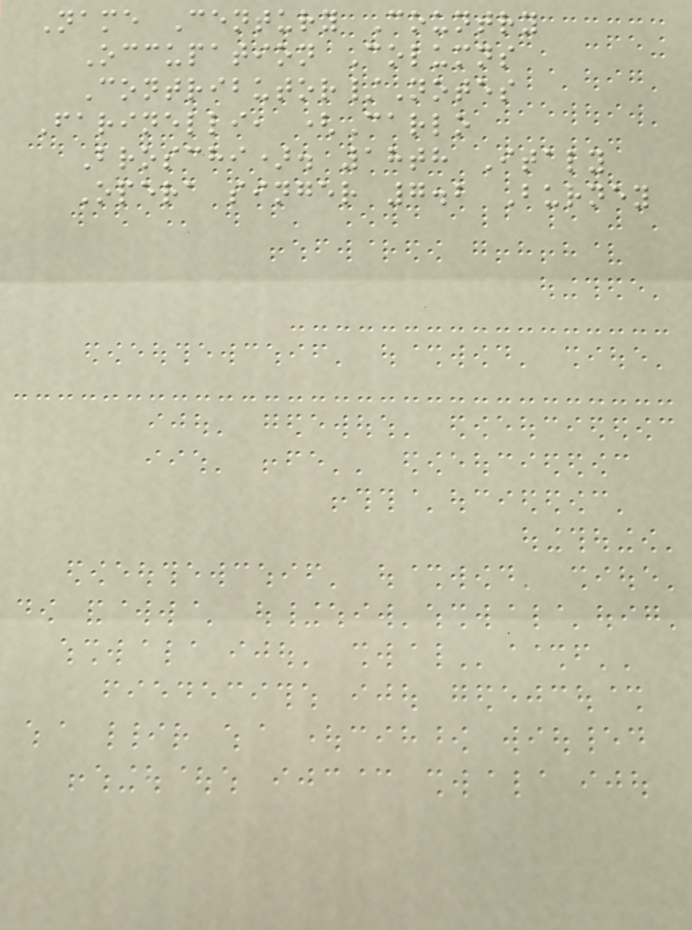Name Century Country
Occupation Columns
Contributor/Notes
Farinelli, (Carlo
Broschi). 18th Italy
Opera singer 7.2 Burney
